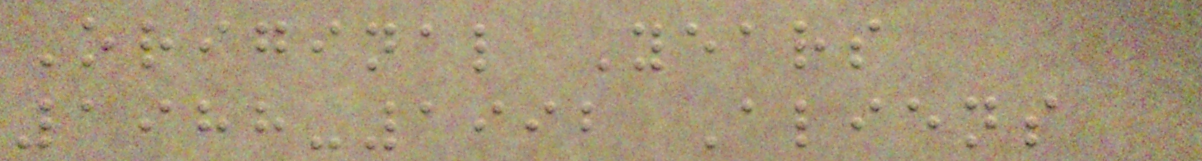Original Years
1988-1992 Aliens
